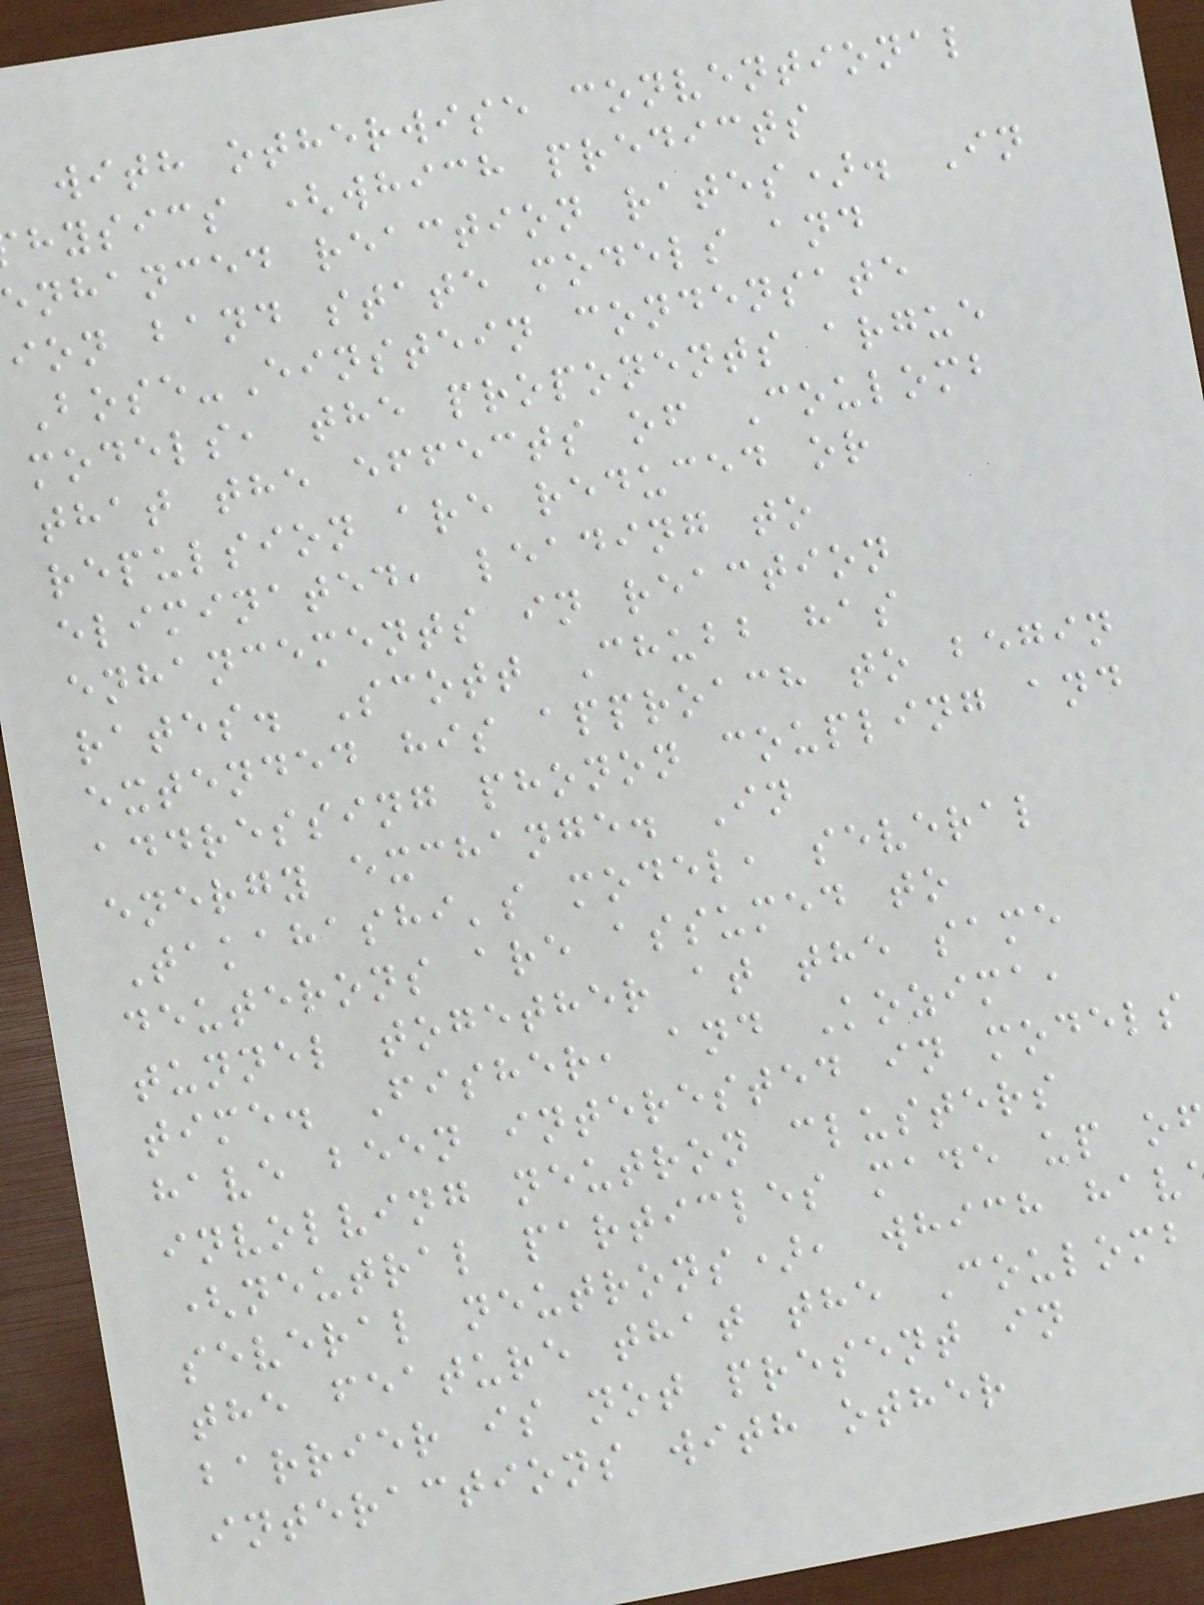with otherwise conventional
hysics (which predicts
enhanced reaction rates). In
ion band state models and
Bose-Einstein condensate
models, the proponents argue
that the effects of Coulomb
repulsion are reduced or
eliminated, leading to
enhancements in reaction
rates. Scott Chubb has
extended his approach to begin
addressing phonon coupling and
energy exchange. In
Takahashi's model, several
deuterons are assumed to
tunnel together at the same
time. Fisher, and Kozima,
have been interested in models
involving neutron clusters
(neutral particles made up o
several neutrons), which hav
the feature that the Coulomb
barrier is not present in
interactions with other
